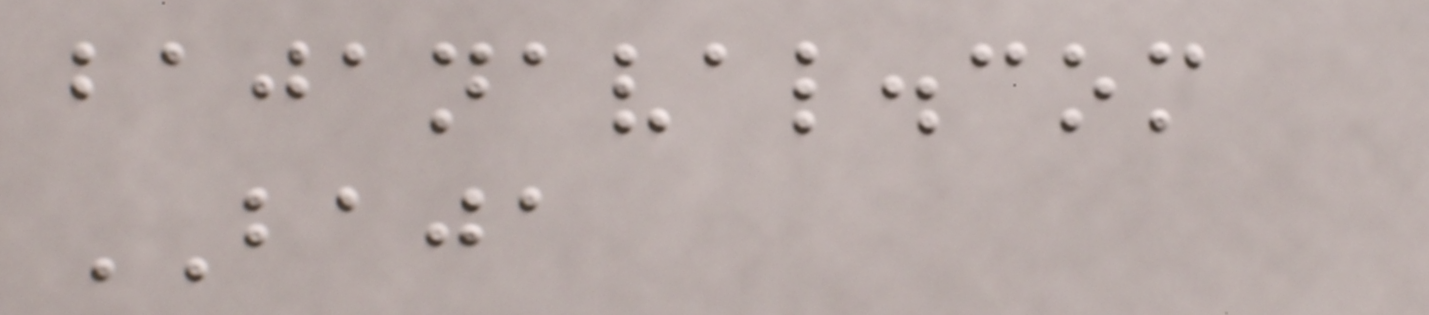bajanaval.com
BAJA
